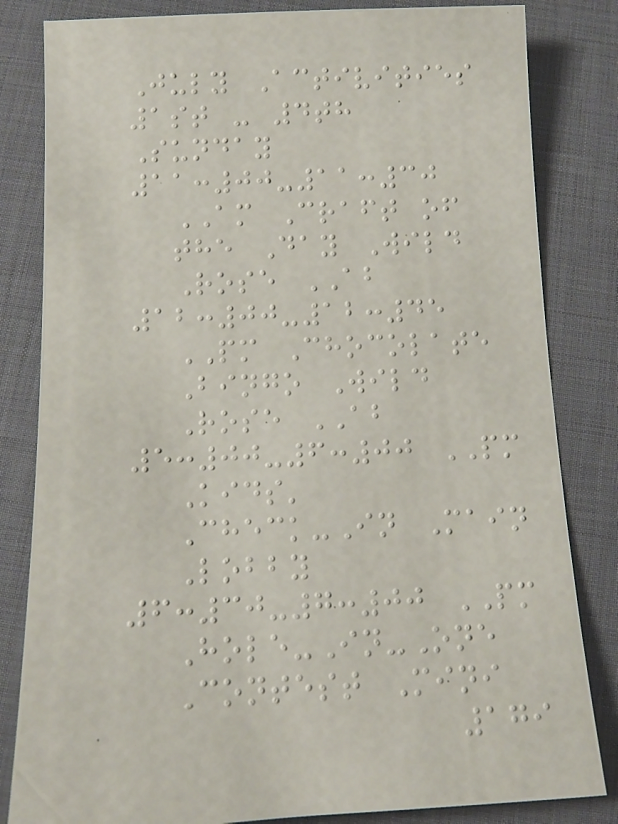July Activities
1st - 4th
Sunday
11:00-11:30
AM Craft of
the Day Wild
Rose AB
12:00-12:45
PM Chocolate
Bingo Wild
Rose AB
5:00-6:00 PM
Kids'
Check-In Main
Lobby
6:30-7:00 PM
Hole-In-One
Contest Mini
179
